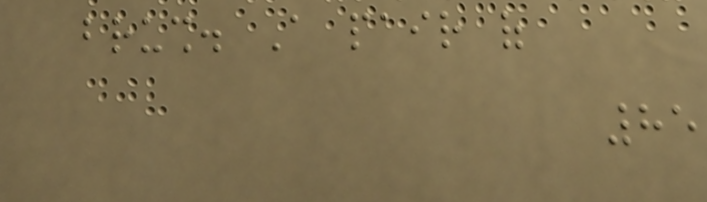brush. A pair of
85
